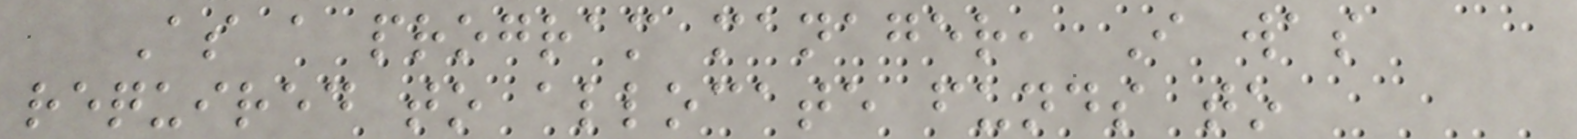As a program manager, I was
required to allocate funds to
